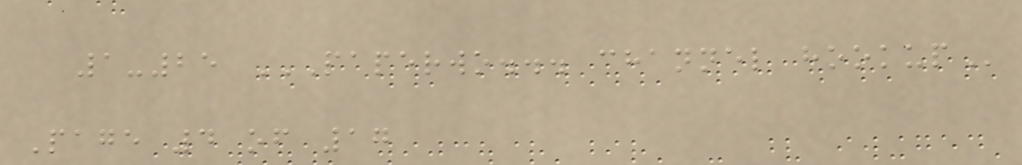1-25 PAPERWO... CHANNEL HOOKUP
Page 4 of 17
